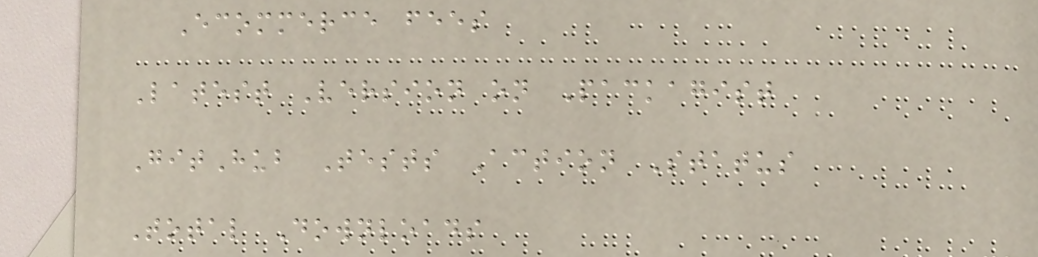Ecommerce fees
Latest Version on Packagist
GitHub Tests Action Status
Total Downloads
